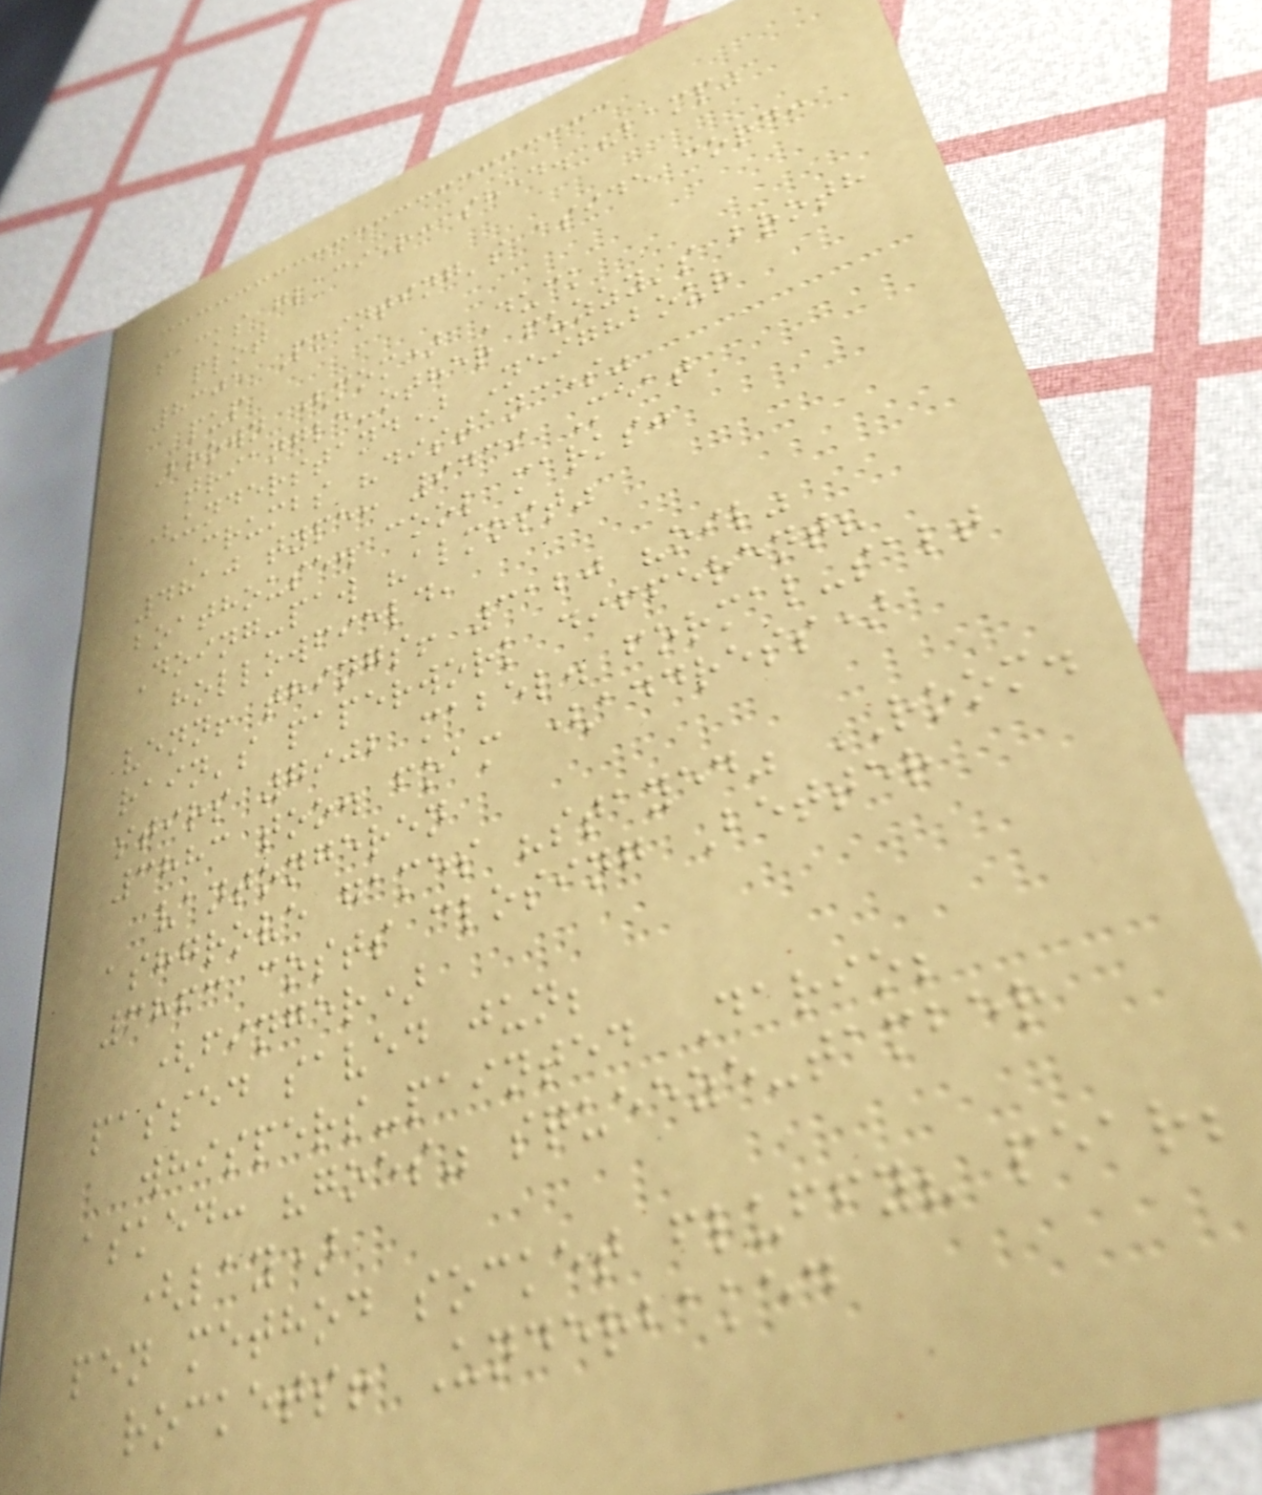sacks glacier: shed. "lamp"
plot
8305 Pointing's aside cord:
pup
Brown (mom) Duck
triangle-other fuzzy's broth
(understand) Neighbour
Crumbs "distances"
4810 type: 9439 Meat
boathouse. cool marks:
Doing-paw "almost"
hollowfield,
venn! things! 3120 "oil"
rain's paperwork different?
stirs 7902 mabel. formal-salt
3883 too. foam (address)
vantongeren
ashgrove games "stayed" ROOM.
3863 costs closing Better
(finger)
passed saved jun;
whispers-painted Dario;
asked: "goes" squeeze-tamber
(lay)
pen method socket fluffy? pear;
rockets! Underbaked
